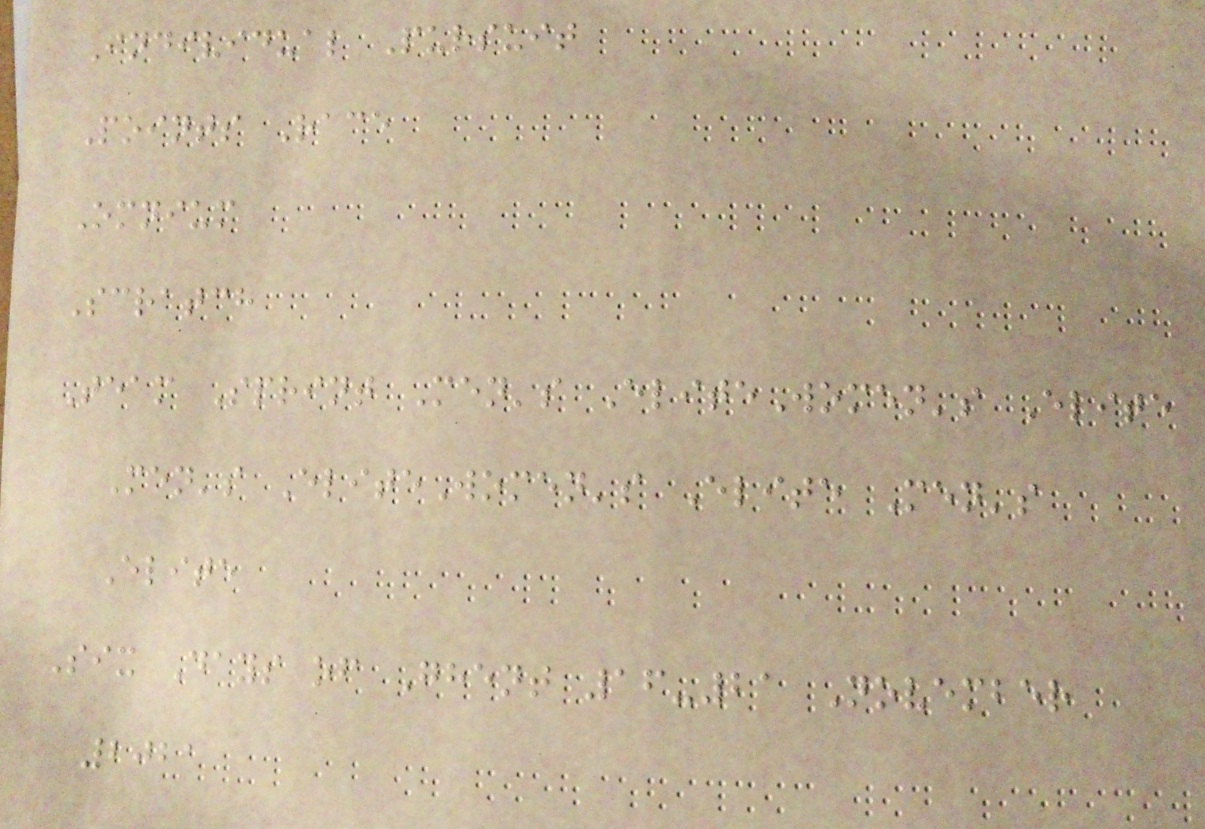Individual Pursuit
Points Race
Omnium
Scratch
Team Sprint Men's EliteWomen's Elite
Men's EliteWomen's Elite Men's
Elite
Six Days of Ghent 16-21 November
2021
